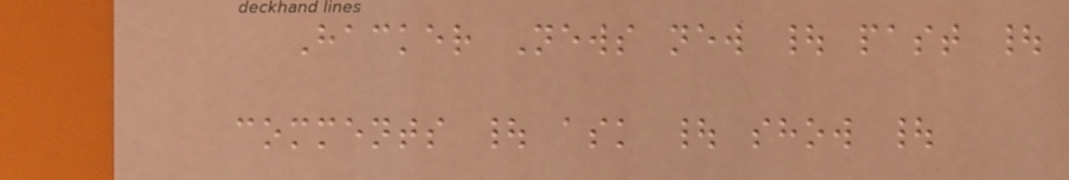Hacker News new | past |
comments | ask | show |
